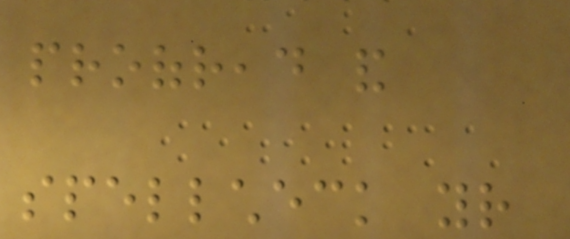proofread and
spellcheck your
